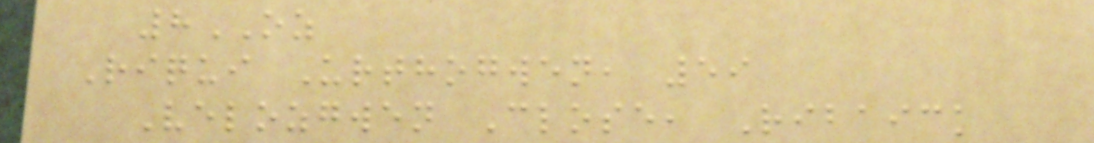8OZ
Riqui Urthogwen, 59
Velozgwen Close, Ribaick
